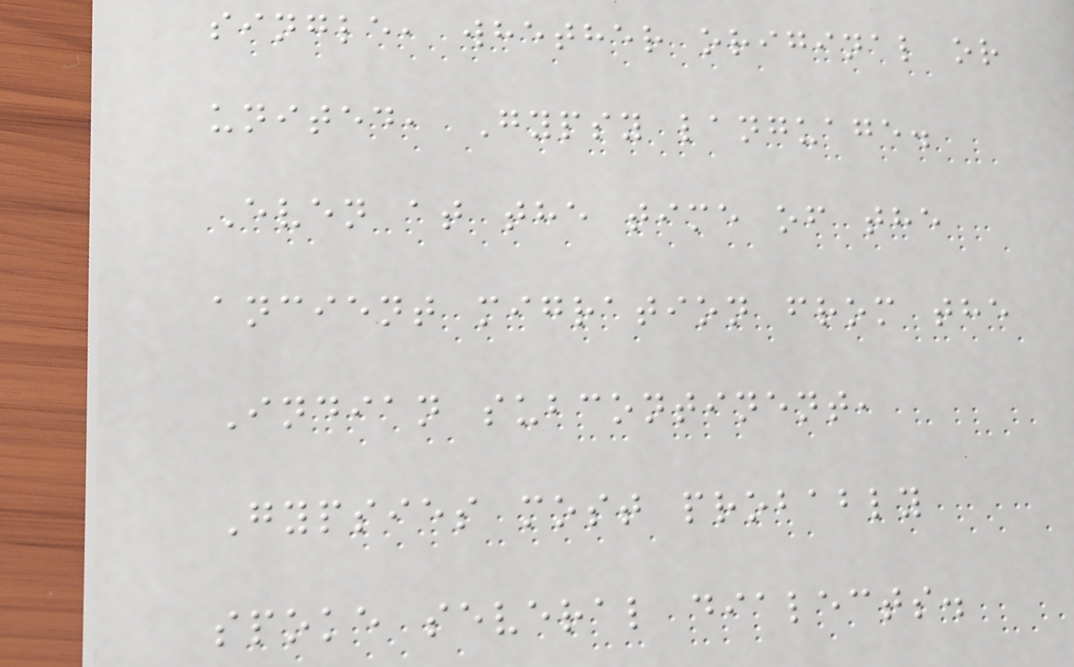single, whether original or
united, Gypsy language.
Even at the time of the
ancient migration from the
Indian subcontinent,
Gypsies most probably
spoke several dialects.
